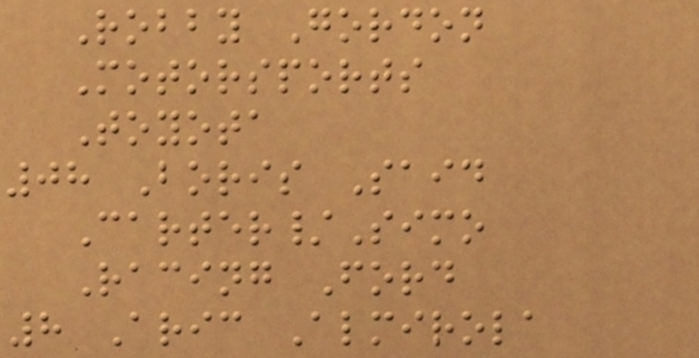Robby Gordon
Motorsports
Toyota
08 Boris Said
Carter/Simo
Racing Ford
8 Aric Almirola
